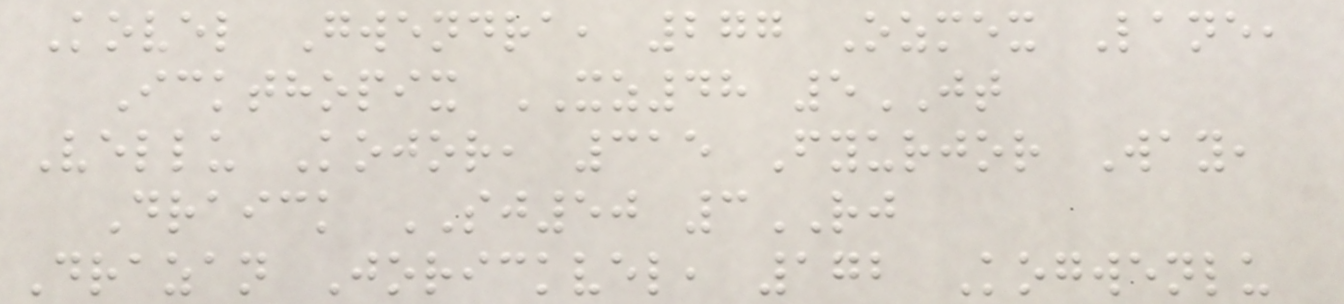Kovel Gwendra, 277 Ozmex Lane,
Ickthopix XZ48 5JT
Vellu Kojor, 315 Fyurjor Way,
Draick SJ50 3RJ
Drazan Jorickvel, 172 Kogwenlu
